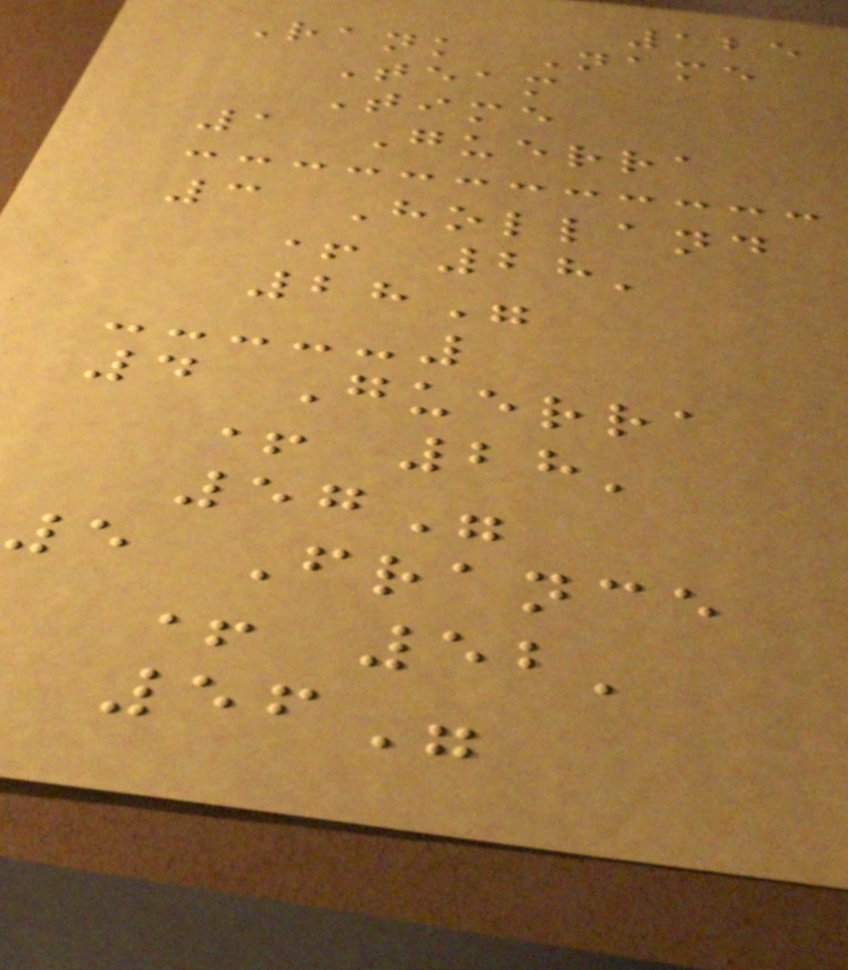125
Rank Name
Team
Time
1 Guerra
3 Holland
+ 28'
28"
4 Guerra
+ 28'
57"
5 France
+ 52'
56"
